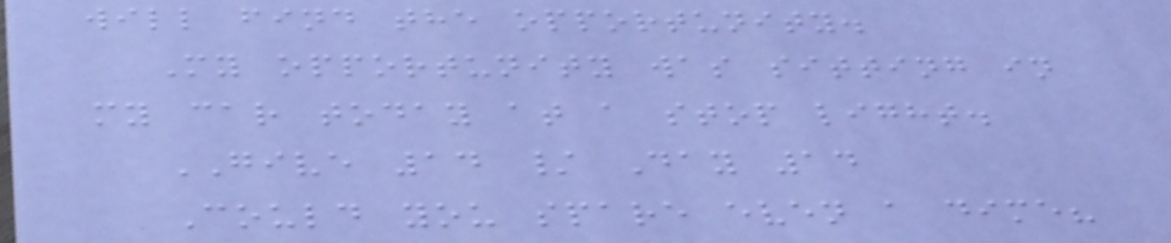will find the opportunity.
My opportunity was sitting in
my car today at a stop light.
GIVE 14 / Day 14
Could you spare even a dime?
